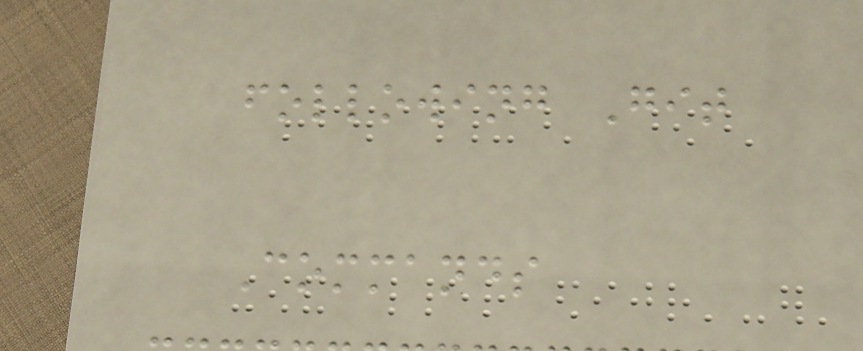following Git
Commands
